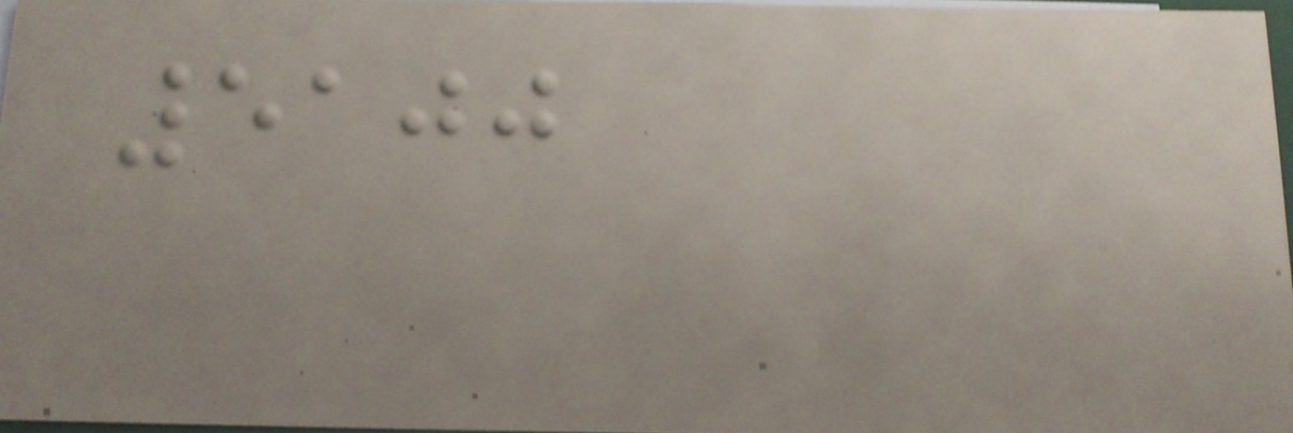5100
